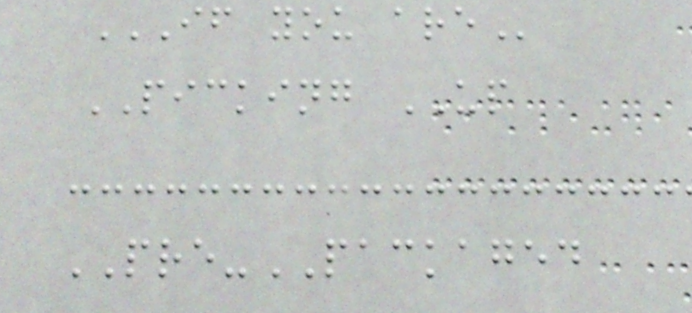IF YOU ARE
PICKING UP
PRE-PACKAGED
